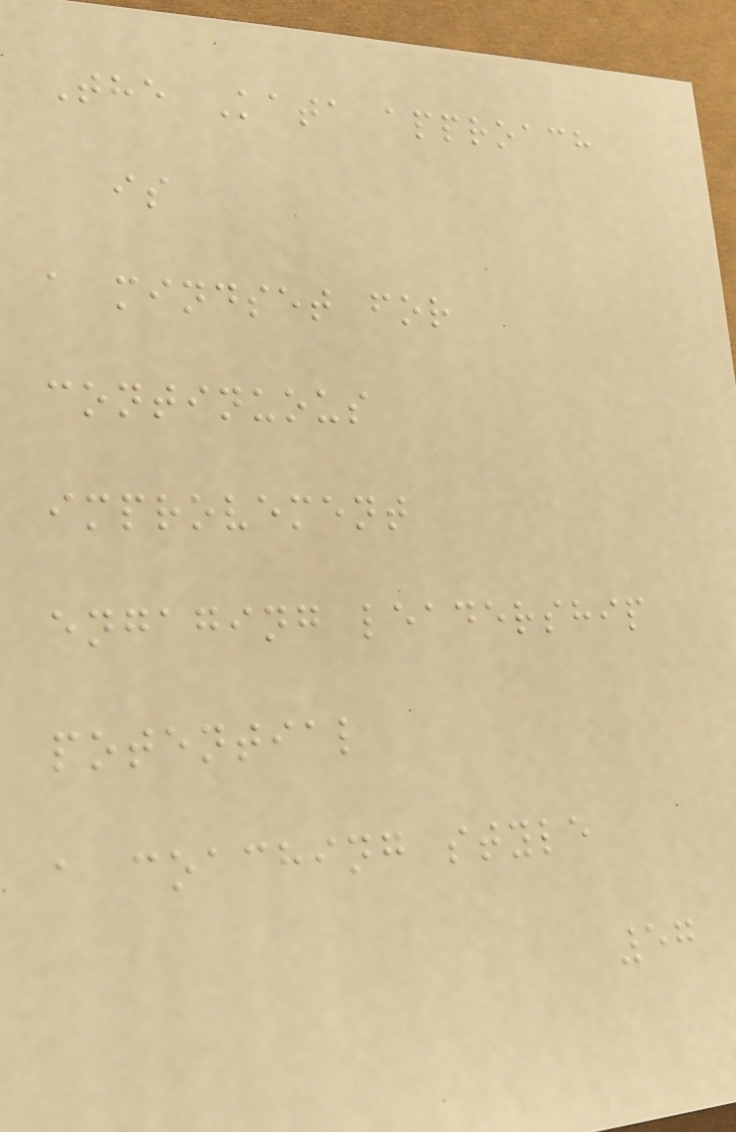The Kata approach
is
a mindset for
continuous
improvement
engaging leadership
potential
a coaching style
57
